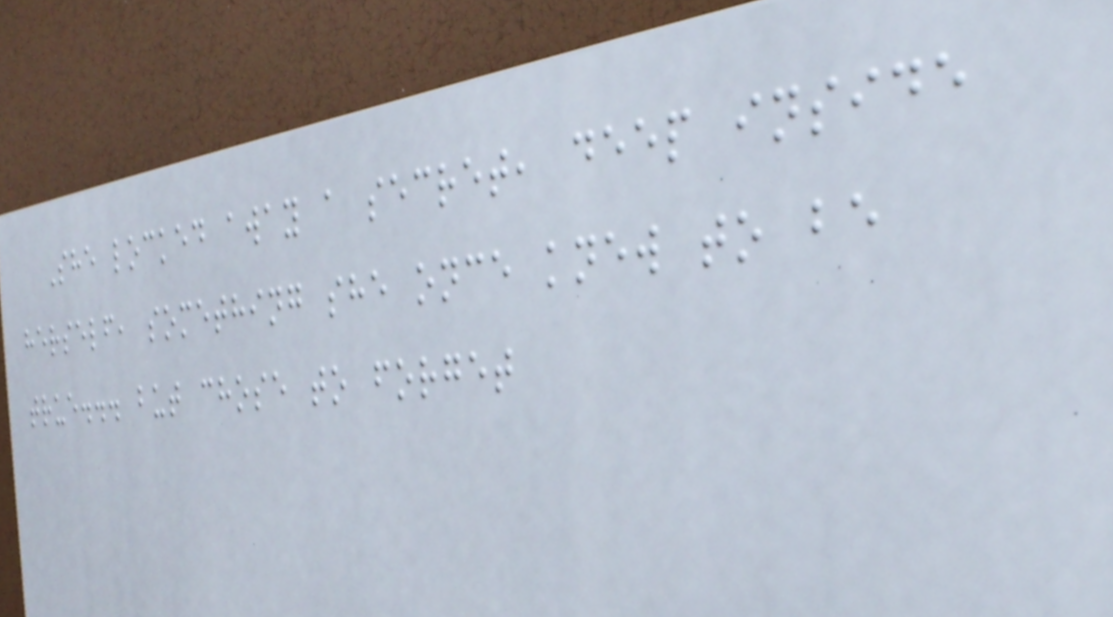She locked away a secret, deep inside
herself, something she once knew to be
true... but chose to forget
